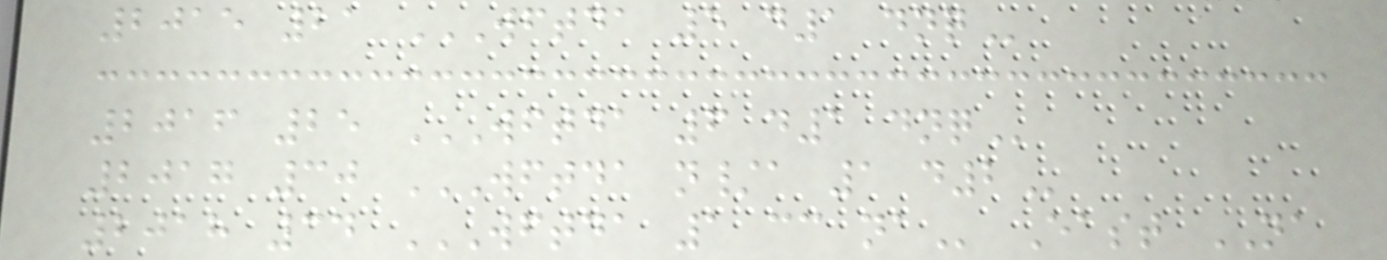2015 21 WFTDA 5 D1 DNQ
2016 25 WFTDA 6 D1 DNQ
2017 30 WFTDA N/A 1 D2
2018 34 WFTDA 1 CC NA East NA
